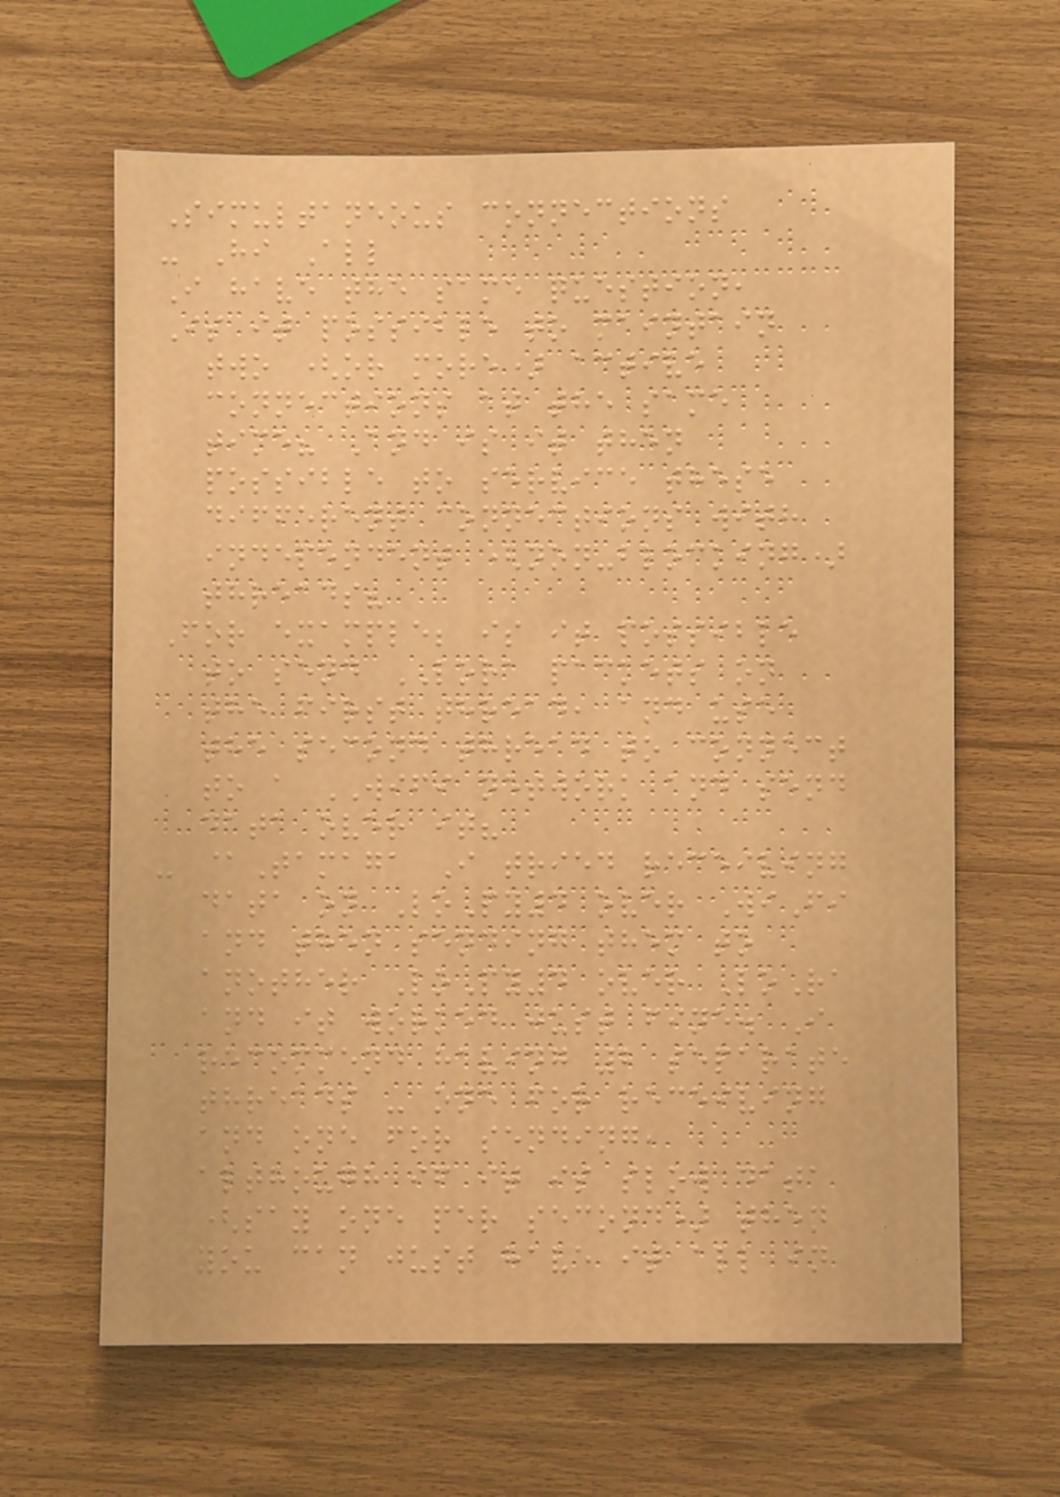Simultaneous connections
- Hi All
I have the same question,
Is it possible to maintain
two (or more) active
connections at the same
time? And is it then
possible to service these
different connections with
independent (non-blocking)
threads?
For example; is it possible
to send LORA packets on
the first thread, and use
the second thread to connect
to a WIFI network and send
data over it?
- @Tamaga I tried receiving
data on LoPy4 over WiFi
and then sending them to
another LoPy4 over LoRa
and it worked just fine. I
recommend having 2 separate
threads - one for receiving
and one for sending,
although if it is slow data
(say one per second) then
you can just have it all in
